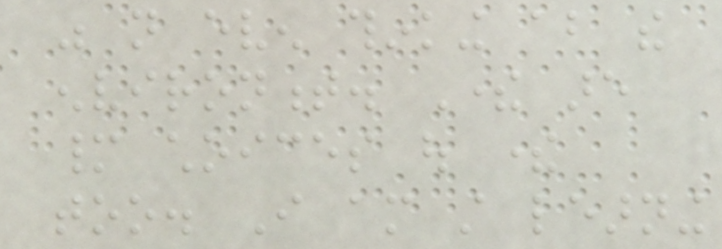was not even thinking about the
environment. There are
many choices out there
too. I am still learning
